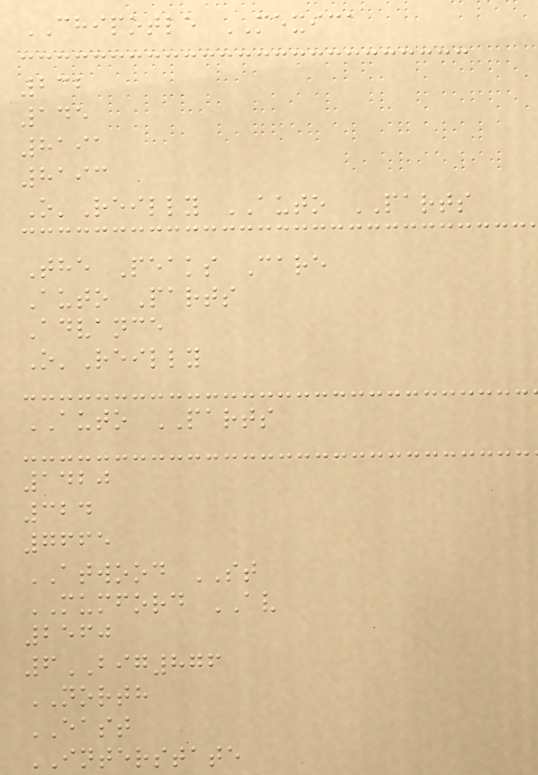CHIPOTLE MEXICA
232
145
8191
8193
O'Reilly AUTO PARTS
The Peaks Care
Auto Parts
Advance
O'Reilly
AUTO PARTS
1420
324
7665
ATWOOD ST
MUMFORD AV
2560
6BIG876
NORTH
EAST
INTERSTATE
